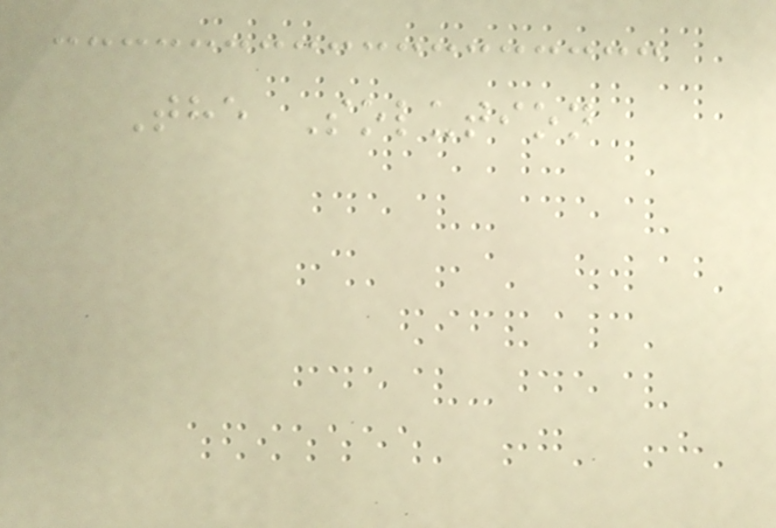The Solution
